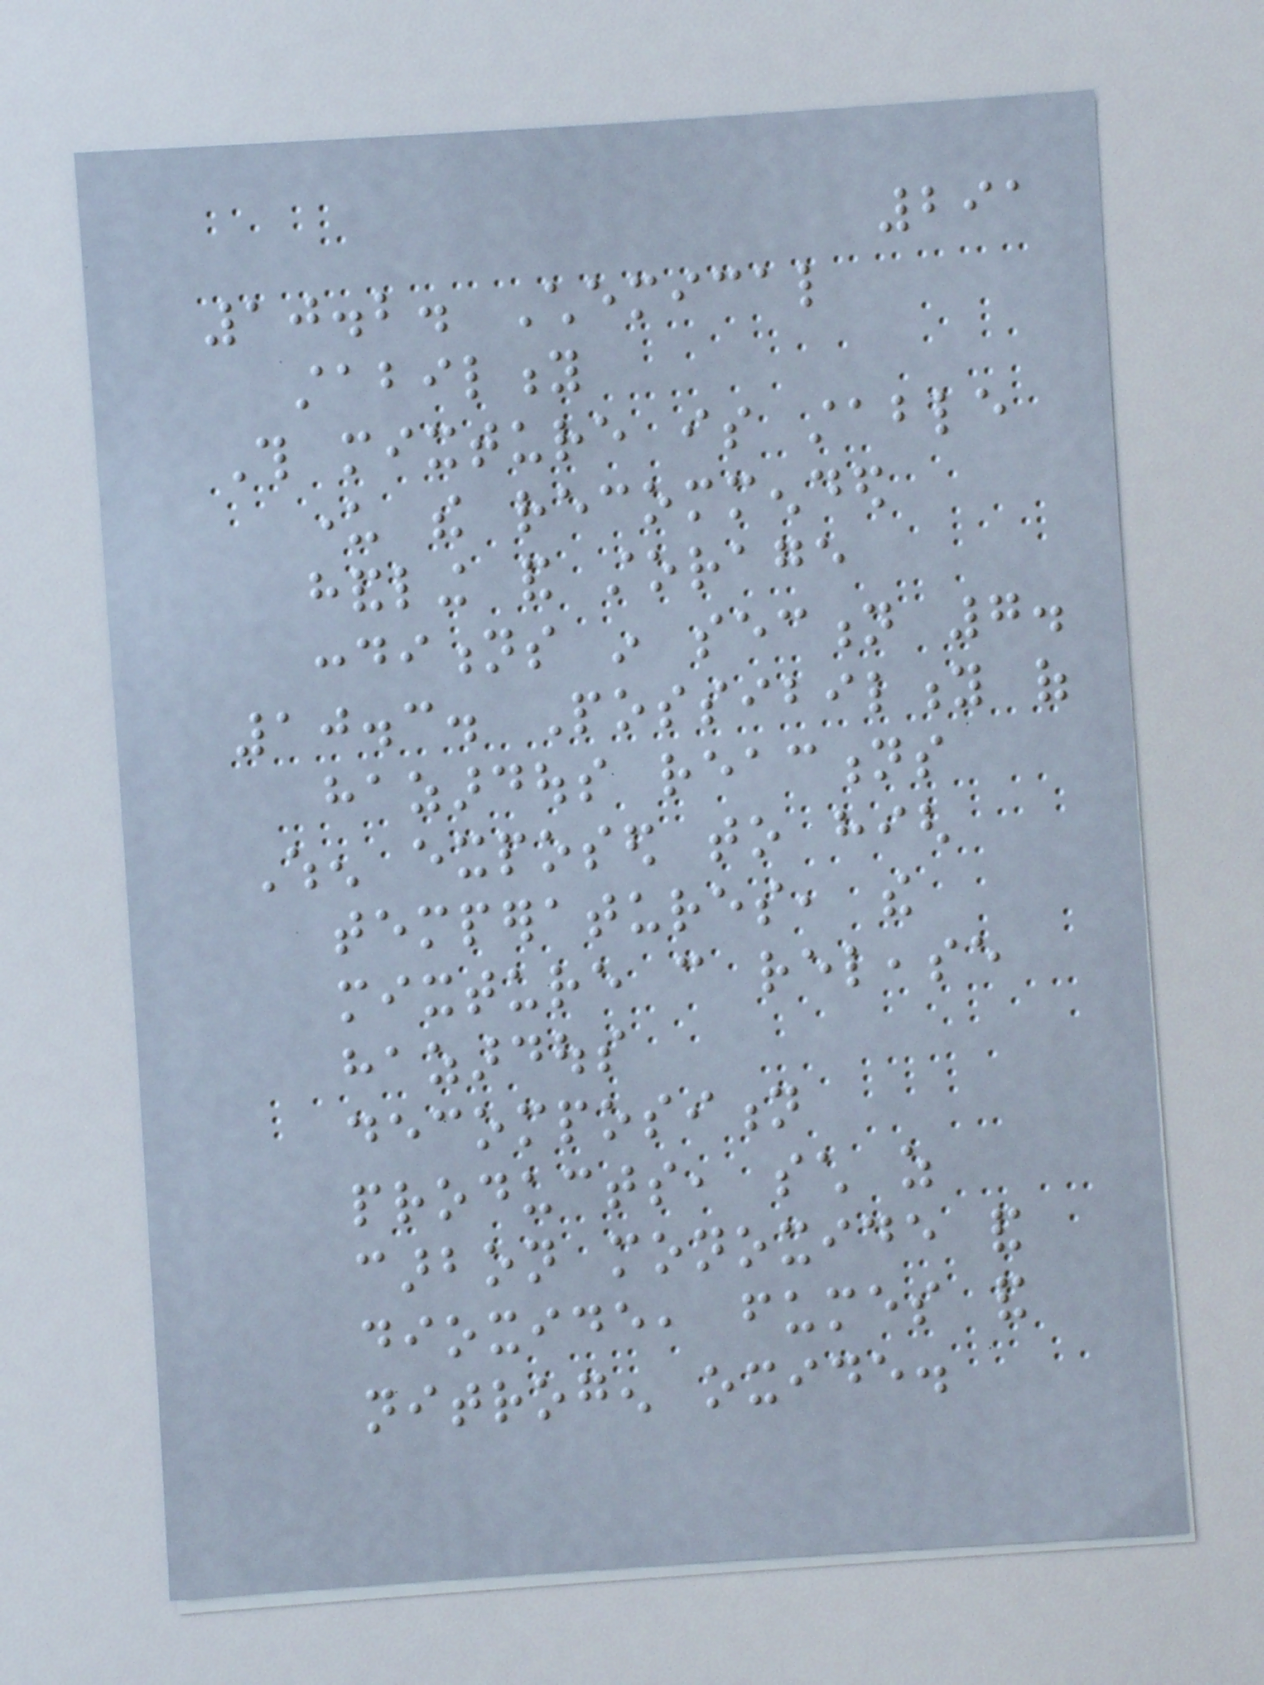291
10.2. Chemical
stability
This mixture is stable
under the recommended
handling and storage
conditions in section 7.
10.3. Possibility of
hazardous reactions
When exposed to high
temperatures, the
mixture can release
hazardous
decomposition
products, such as
carbon monoxide and
dioxide, fumes and
nitrogen oxide.
